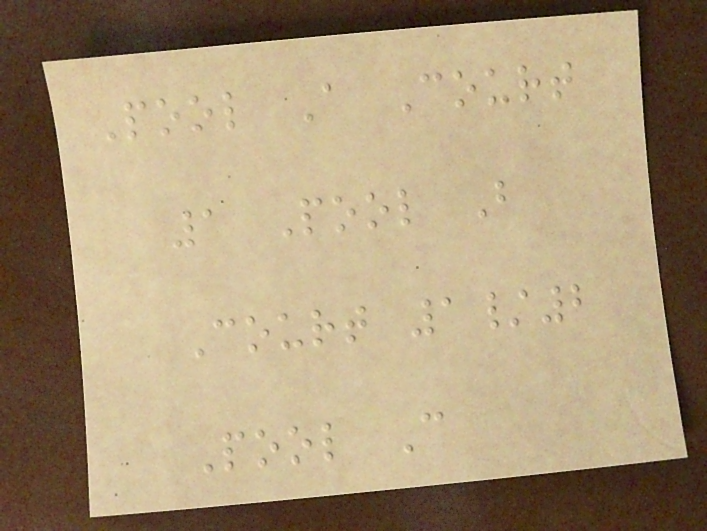Pool A Court
1 Pool B
Court 1/2
Pool C
